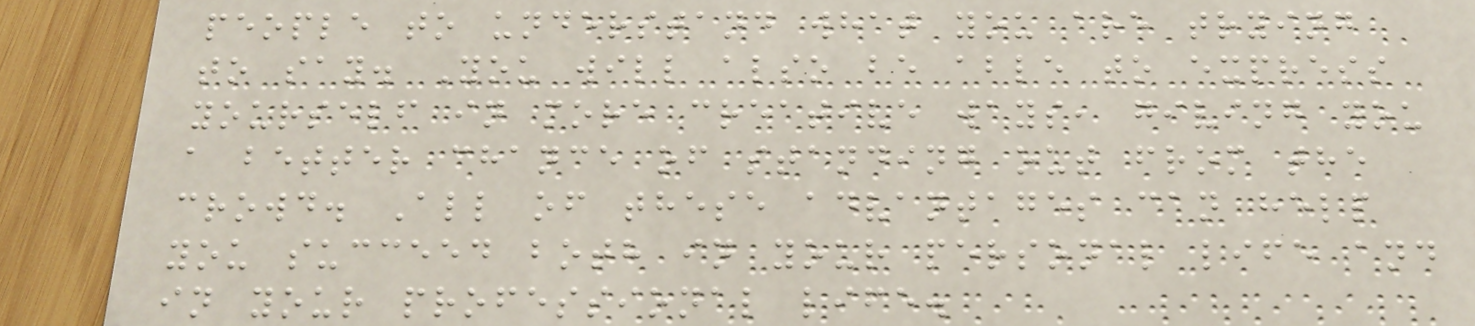people to understand what you are trying
to say. You will also be able to express
yourself in more creative ways, giving you
a better chance of standing out from the
crowd. All of these advantages can help
you succeed both in your personal life and
in your professional life.
